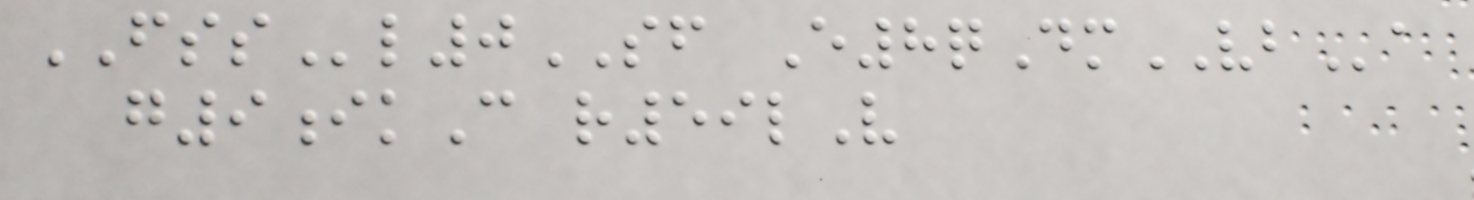FSSl0SF E8qDmVBa
g9ikC r59lV
